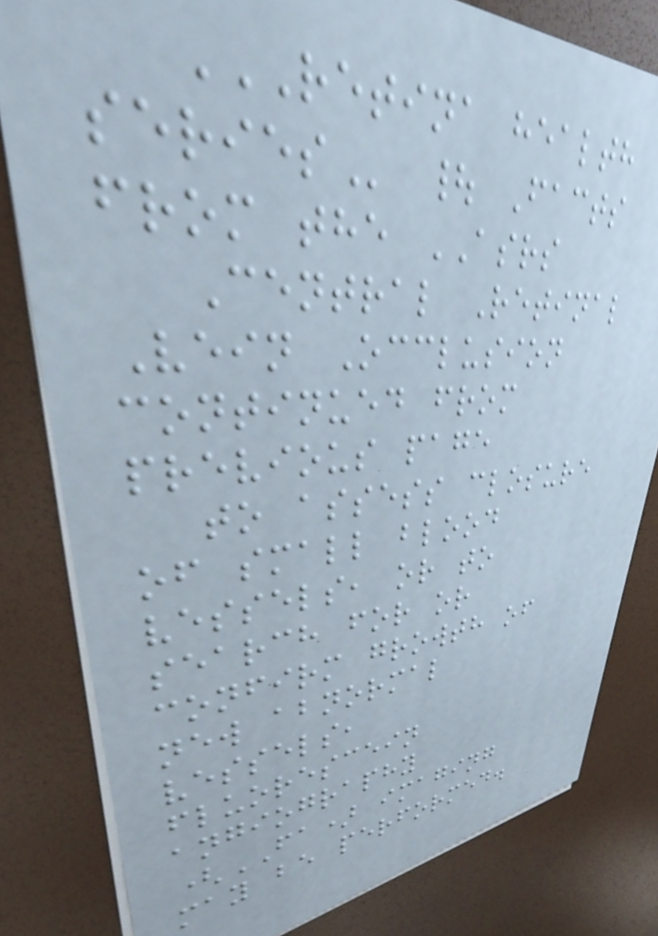RETINA HEALTH
SERIES | Facts
from the ASRS
Central Retinal
Vein Occlusion
continued from
previous page
to assess closure
of small blood
vessels, or to
search for or
confirm growth of
new abnormal
vessels,
fluorescein
angiography
(FA) imaging
may be performed.
